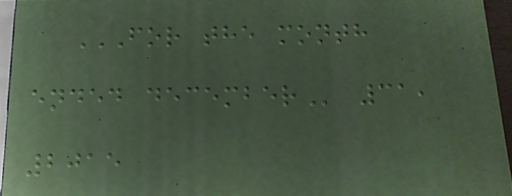FOR THE MONTH
ENDED DECEMBER 31,
2015
